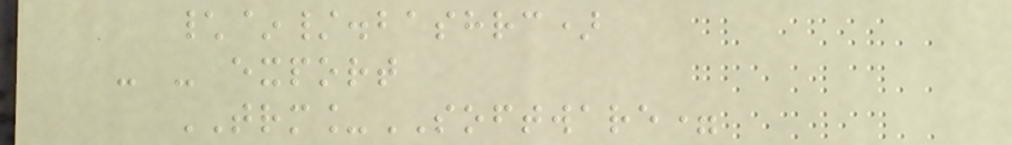\~/.bashrc)
- - export
TRM_SOFTWARE=
